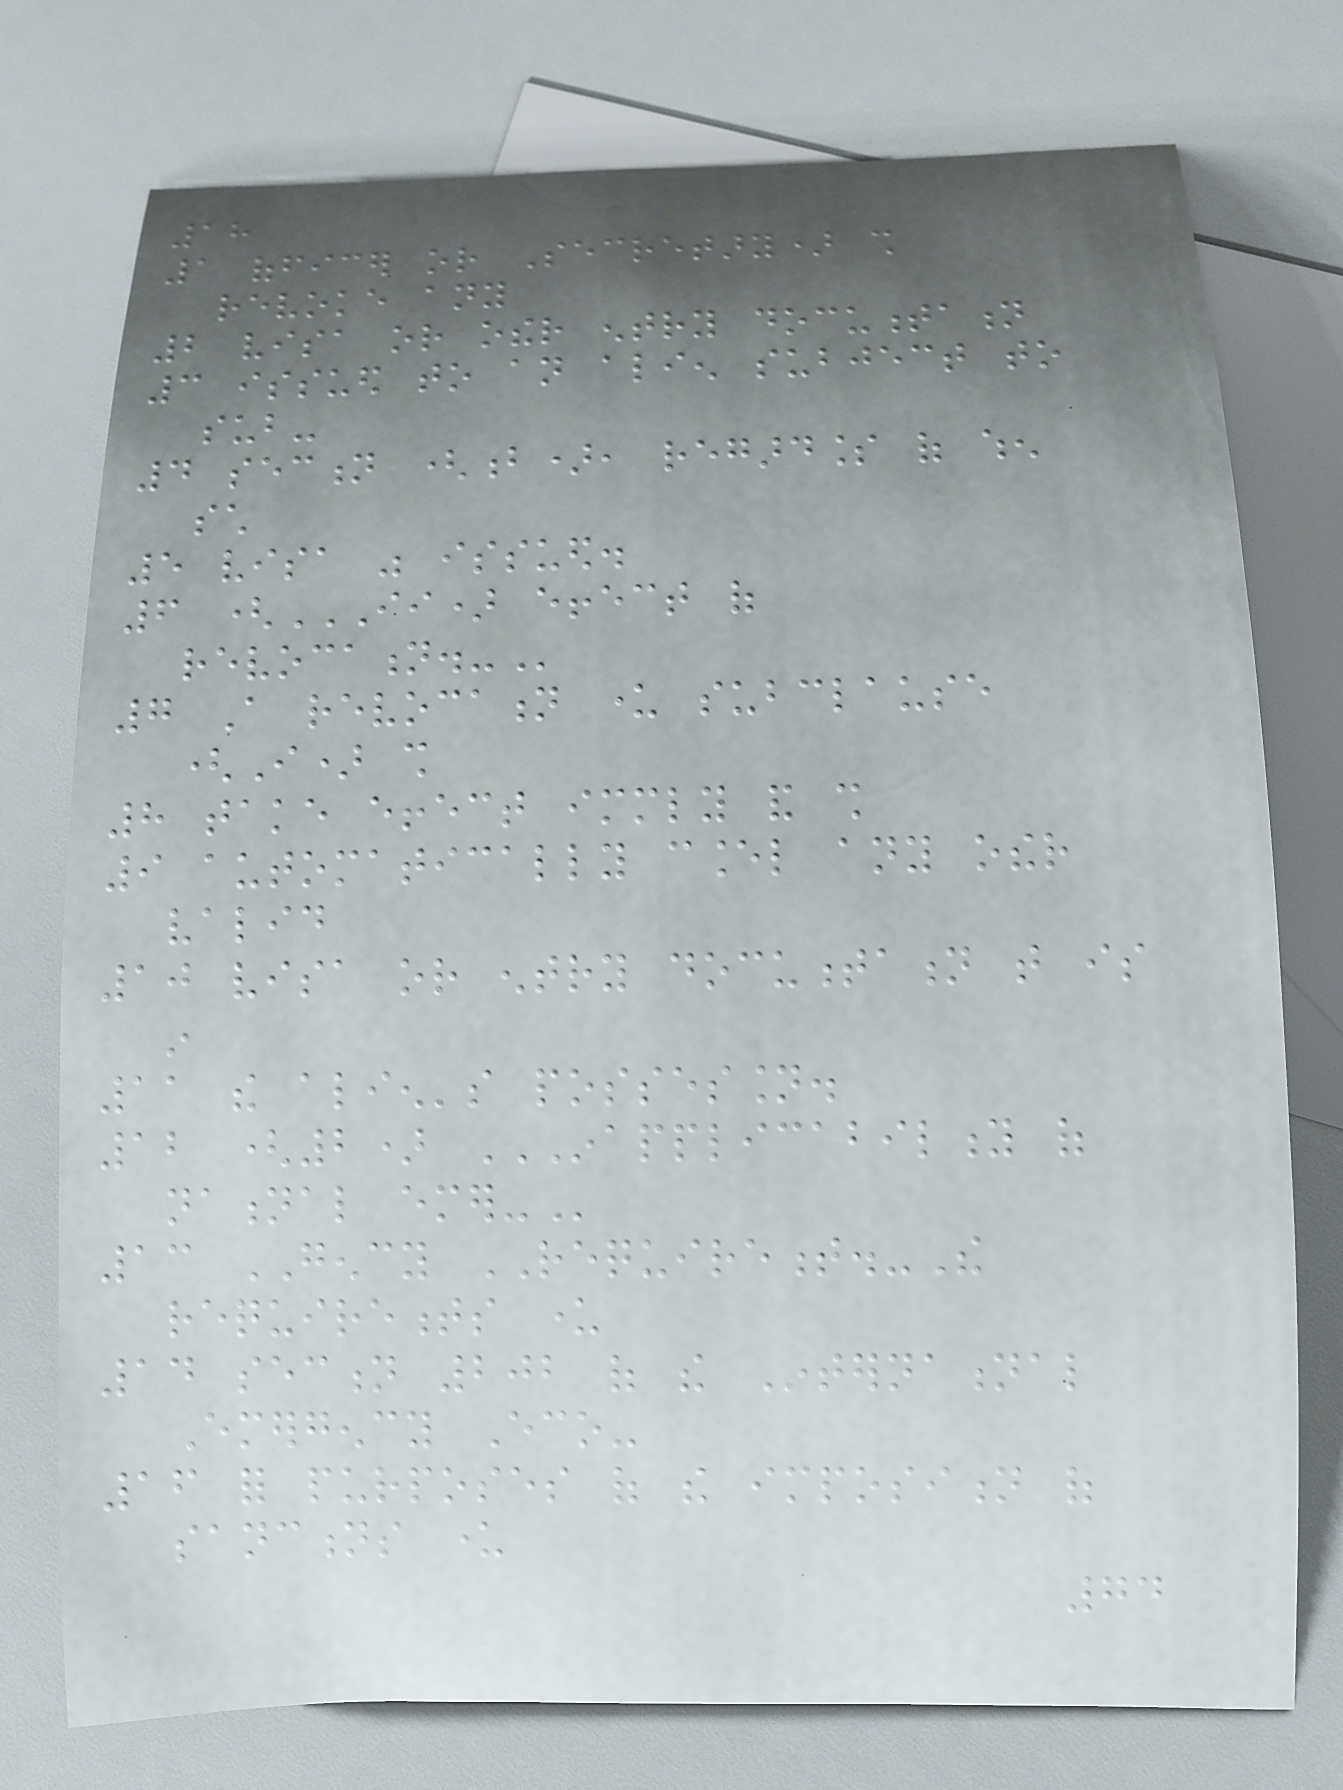18
1 officer or Secretary) shall
revoke any
2 visa or other entry documentation
3 issued to an alien subject to
sub-
4 section (b), regardless of when
such
5 visa was issued.
6 (II) EFFECT OF
REVOCATION.-
7 A revocation under subclause
(I) shall
8 take effect immediately and shall
9 automatically cancel any other
valid
10 visa or entry documentation that is
in
11 the alien's possession.
12 (2) INAPPLICABILITY OF
NATIONAL EMER-
13 GENCY REQUIREMENT.-The
requirements under
14 section 202 of the International
Emergency Eco-
16 for purposes of the imposition of
sanctions under
74
